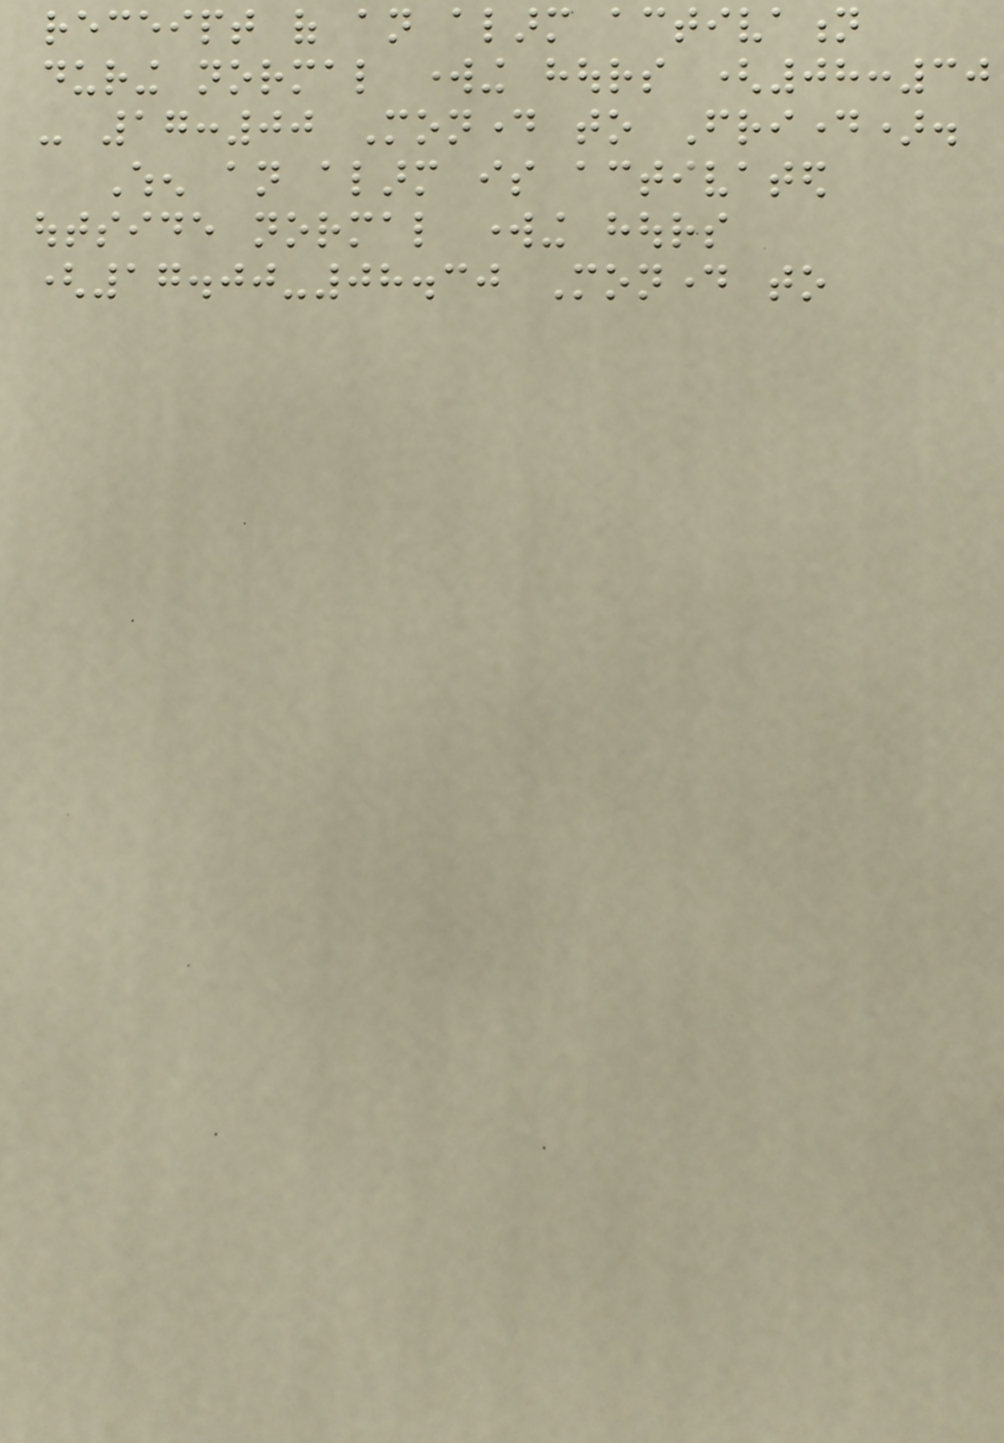receipt of an alarm activation
during normal working hours (08:30
- 17:00 Monday to Friday).
When an alarm is activated
outside normal working hours
(17.00-08.30 Monday to
